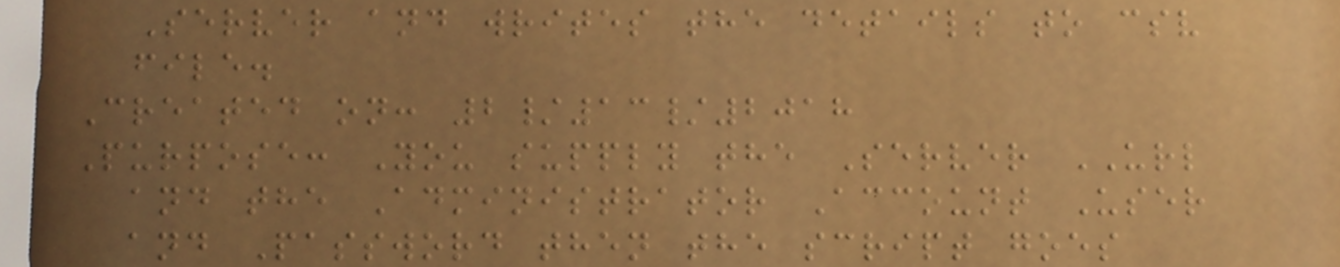Server and writes the details to csv
file.
Created on: 2/13/2018
Purpose: You supply the Server URL
and the Administrator Account User
and Password then the script goes
